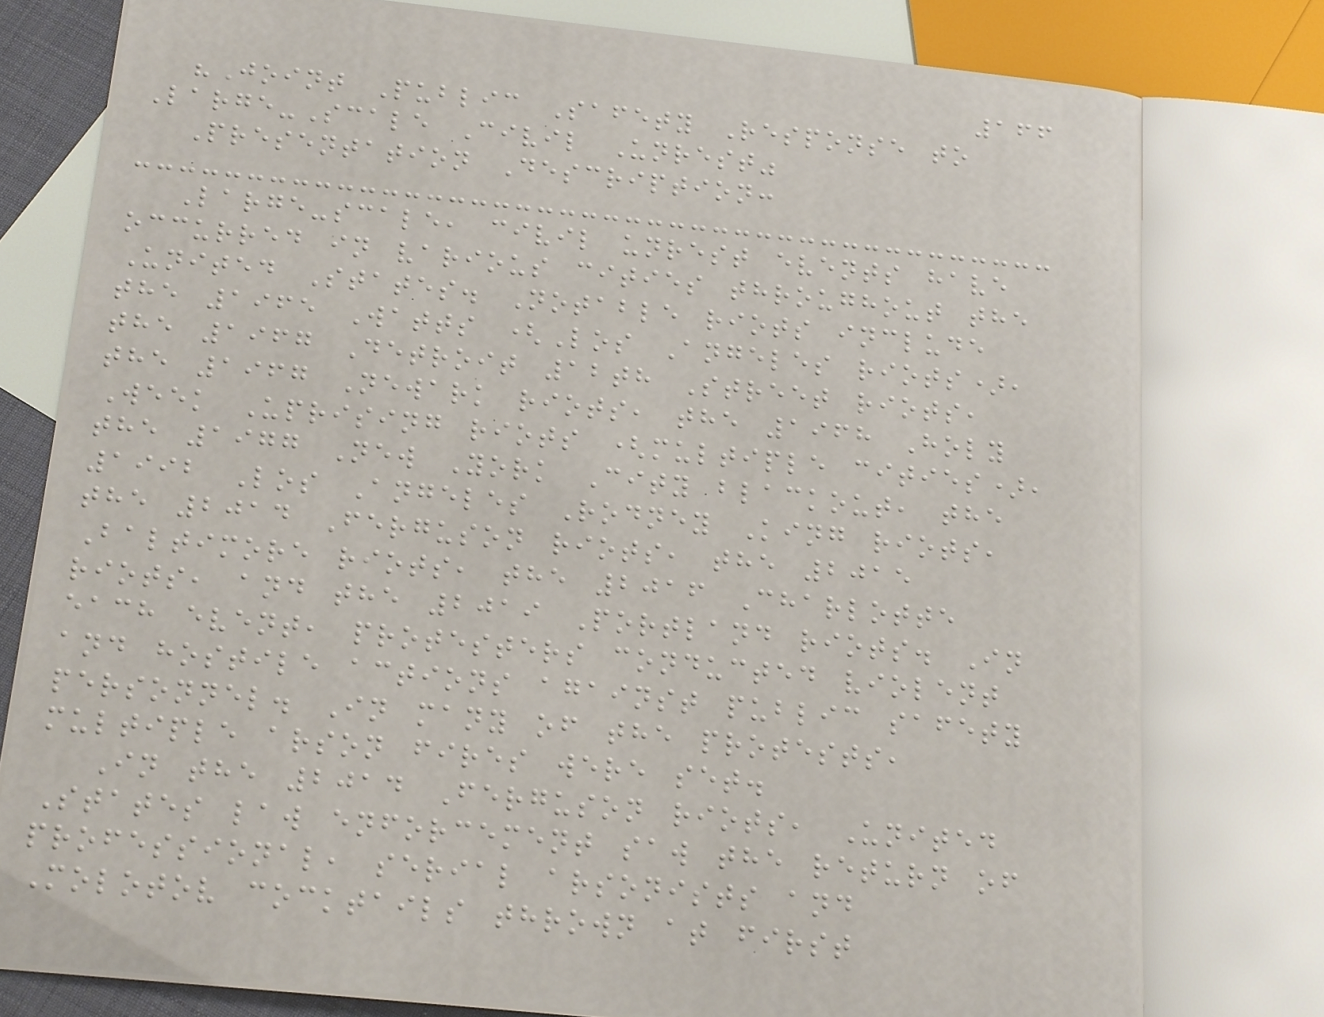166
"Joint Public Safety Response to
Large-Scale Civil Unrest"
Presentation Description:
Large-scale, civil unrest events have
occurred in various cities throughout the
United States. Notable riots include
the 1965 Watts (Los Angeles riots),
the 1967 Detroit 12th Street riots,
the 1967 Newark riots, the 1968 Holy
Week Uprising riots (multiple cities),
the 1977 New York City blackout, the
1992 Los Angeles Rodney King riots,
the 2014 Ferguson riots, the 2015
Baltimore riots, the 2016 Charlotte
riots, and the 2019 Portland riots. In
each event, protesters conducted violent
and hostile actions against public safety
personnel. In many of the protests,
multiple arson fires were set.
In the 2014 Ferguson riots, United
States law enforcement saw the return of
professional, serial arsonists and
Molotov cocktails thrown at first
